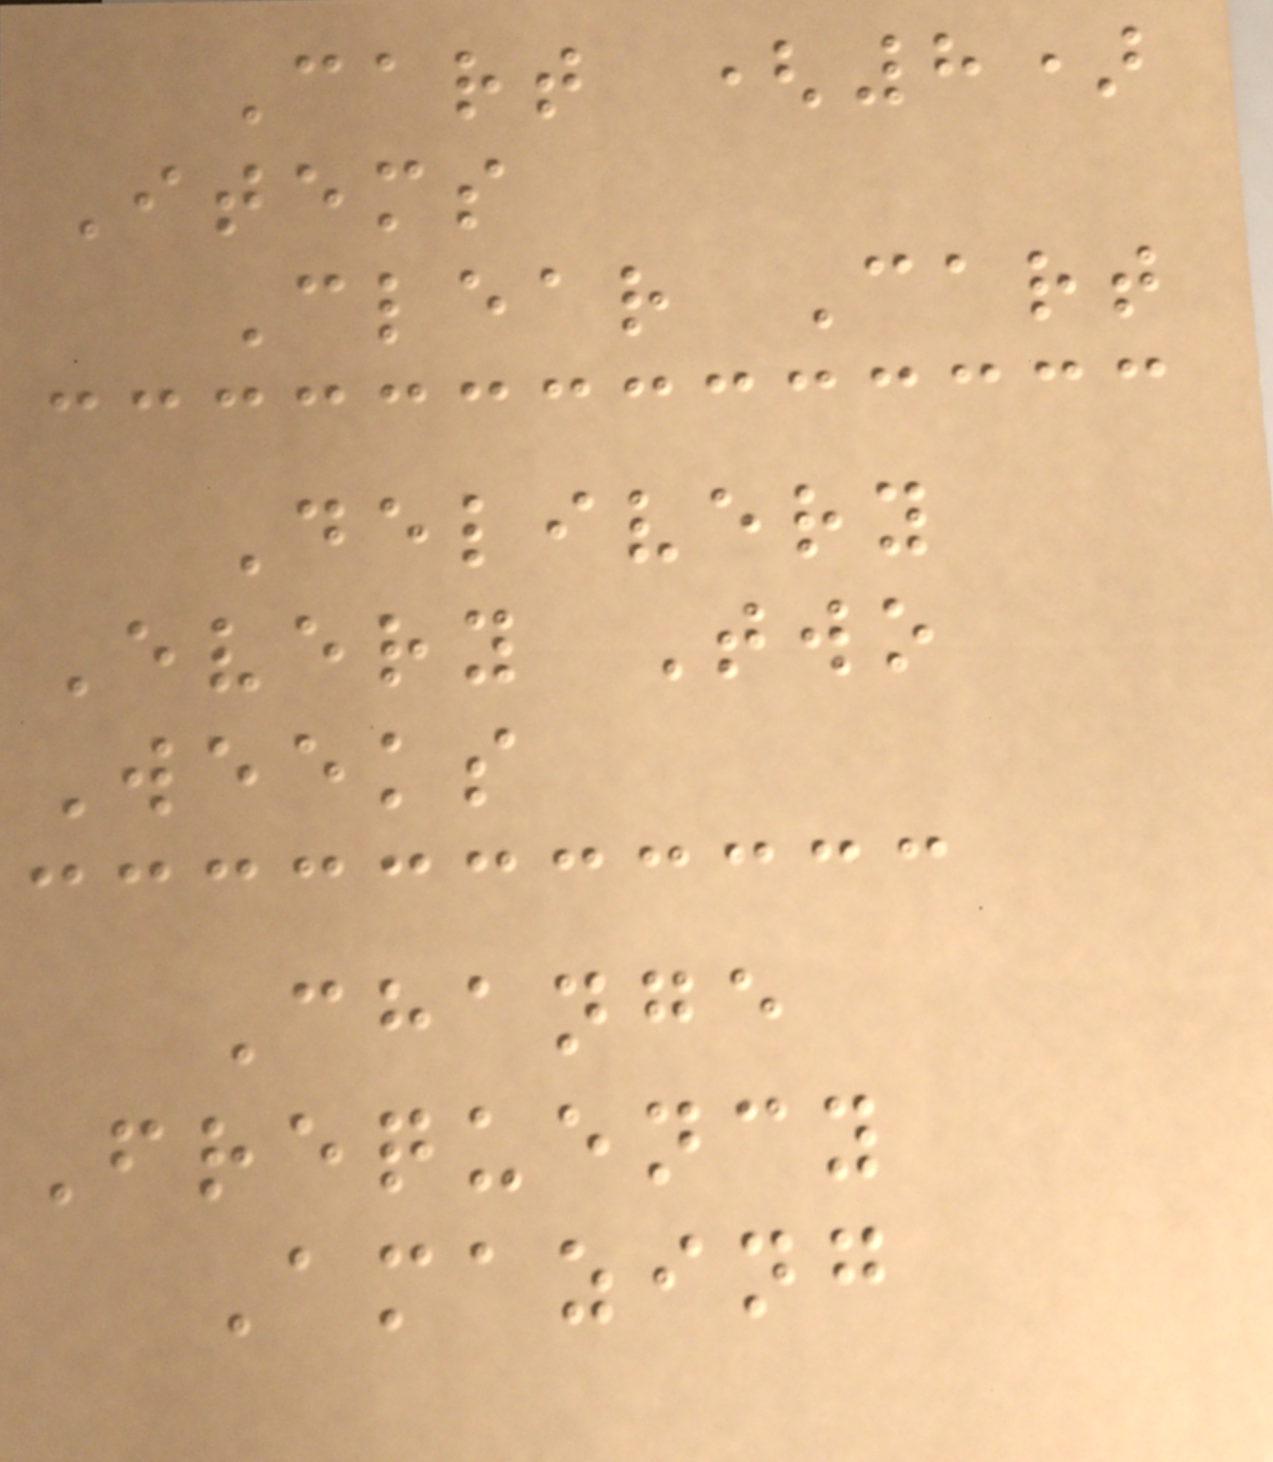Cart (8)
Items
Clear Cart
Delivery
Every Two
Weeks
Change
Frequency
Amazing
